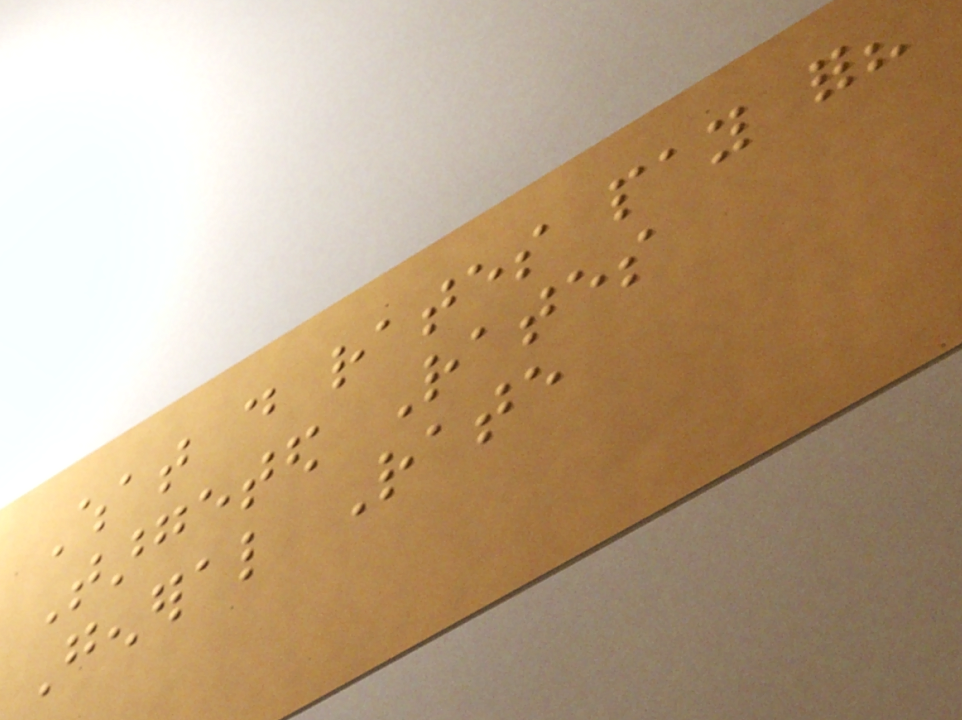What do rates pay for?
Targeted Rates
General Rate
